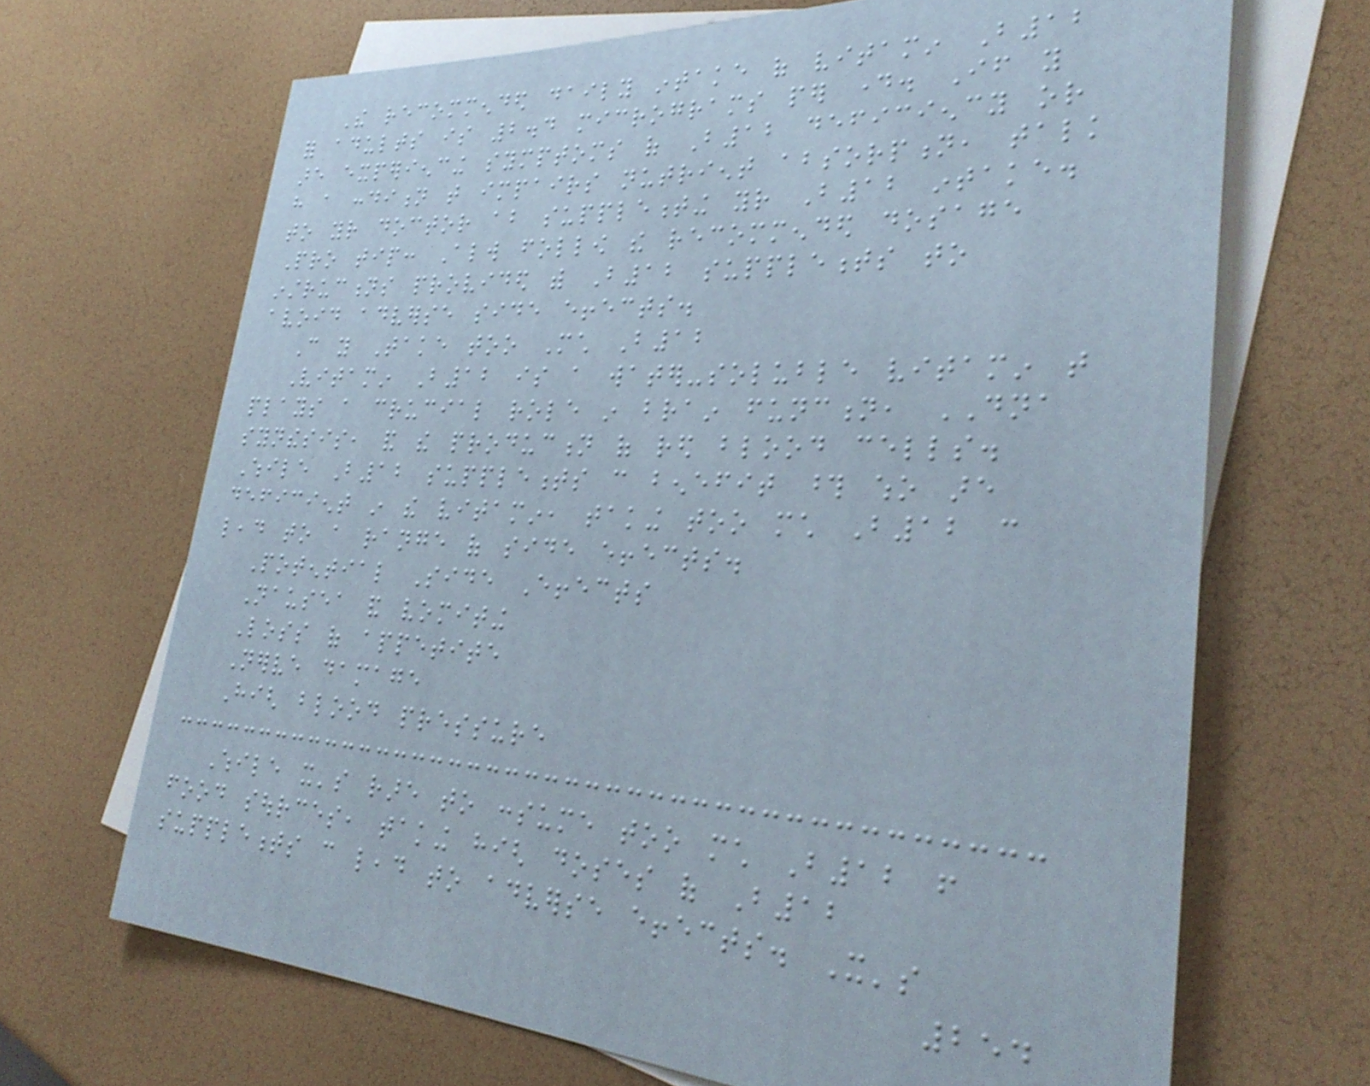The recommended daily intake of vitamin B12
for adults is 2.4 micrograms per day. If you
are experiencing symptoms of B12 deficiency or
have a condition that impairs nutrient absorption, talk
to your doctor about supplementing your B12 intake.
Pro tip: Always follow the recommended dosage
instructions provided with B12 supplements to
avoid adverse side effects.
Can you Take too Much B12
Vitamin B12 is a water-soluble vitamin that
plays a crucial role in brain function, DNA
synthesis, and the production of red blood cells.
While B12 supplements can benefit those who are
deficient in the vitamin, taking too much B12 can
lead to a range of side effects.
Potential Side Effects
Nausea and vomiting
Loss of appetite
Nerve damage
High blood pressure
While it's rare to consume too much B12 from
food sources, taking high doses of B12
supplements can lead to adverse effects. It's
254
